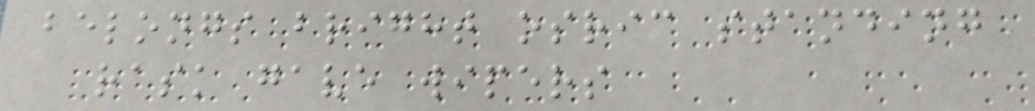belongs bright osric standing
rask gave wipers
